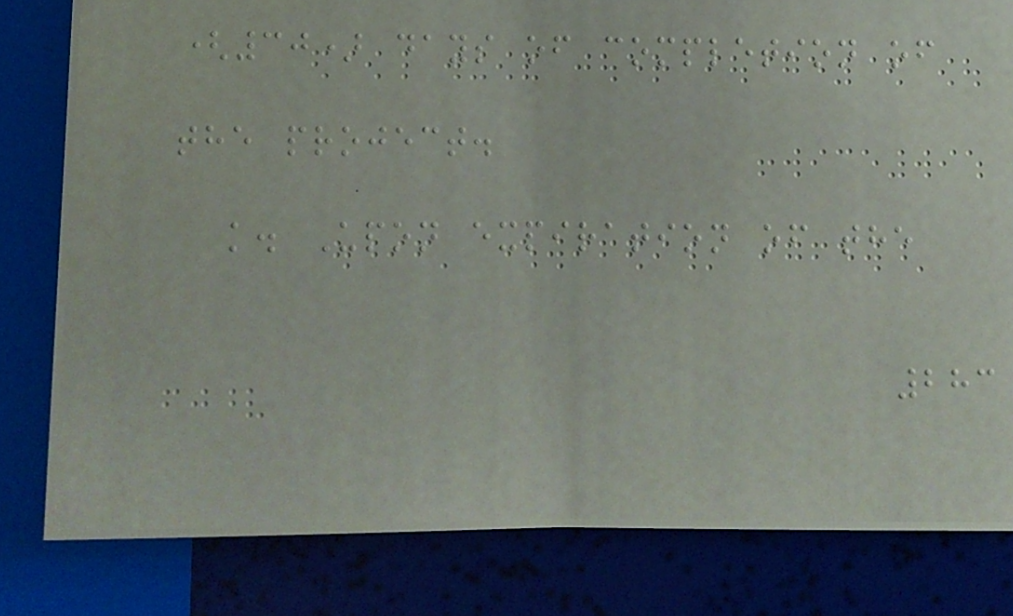(30) days of completion of
the project.
k. Upon expiration of the
283
